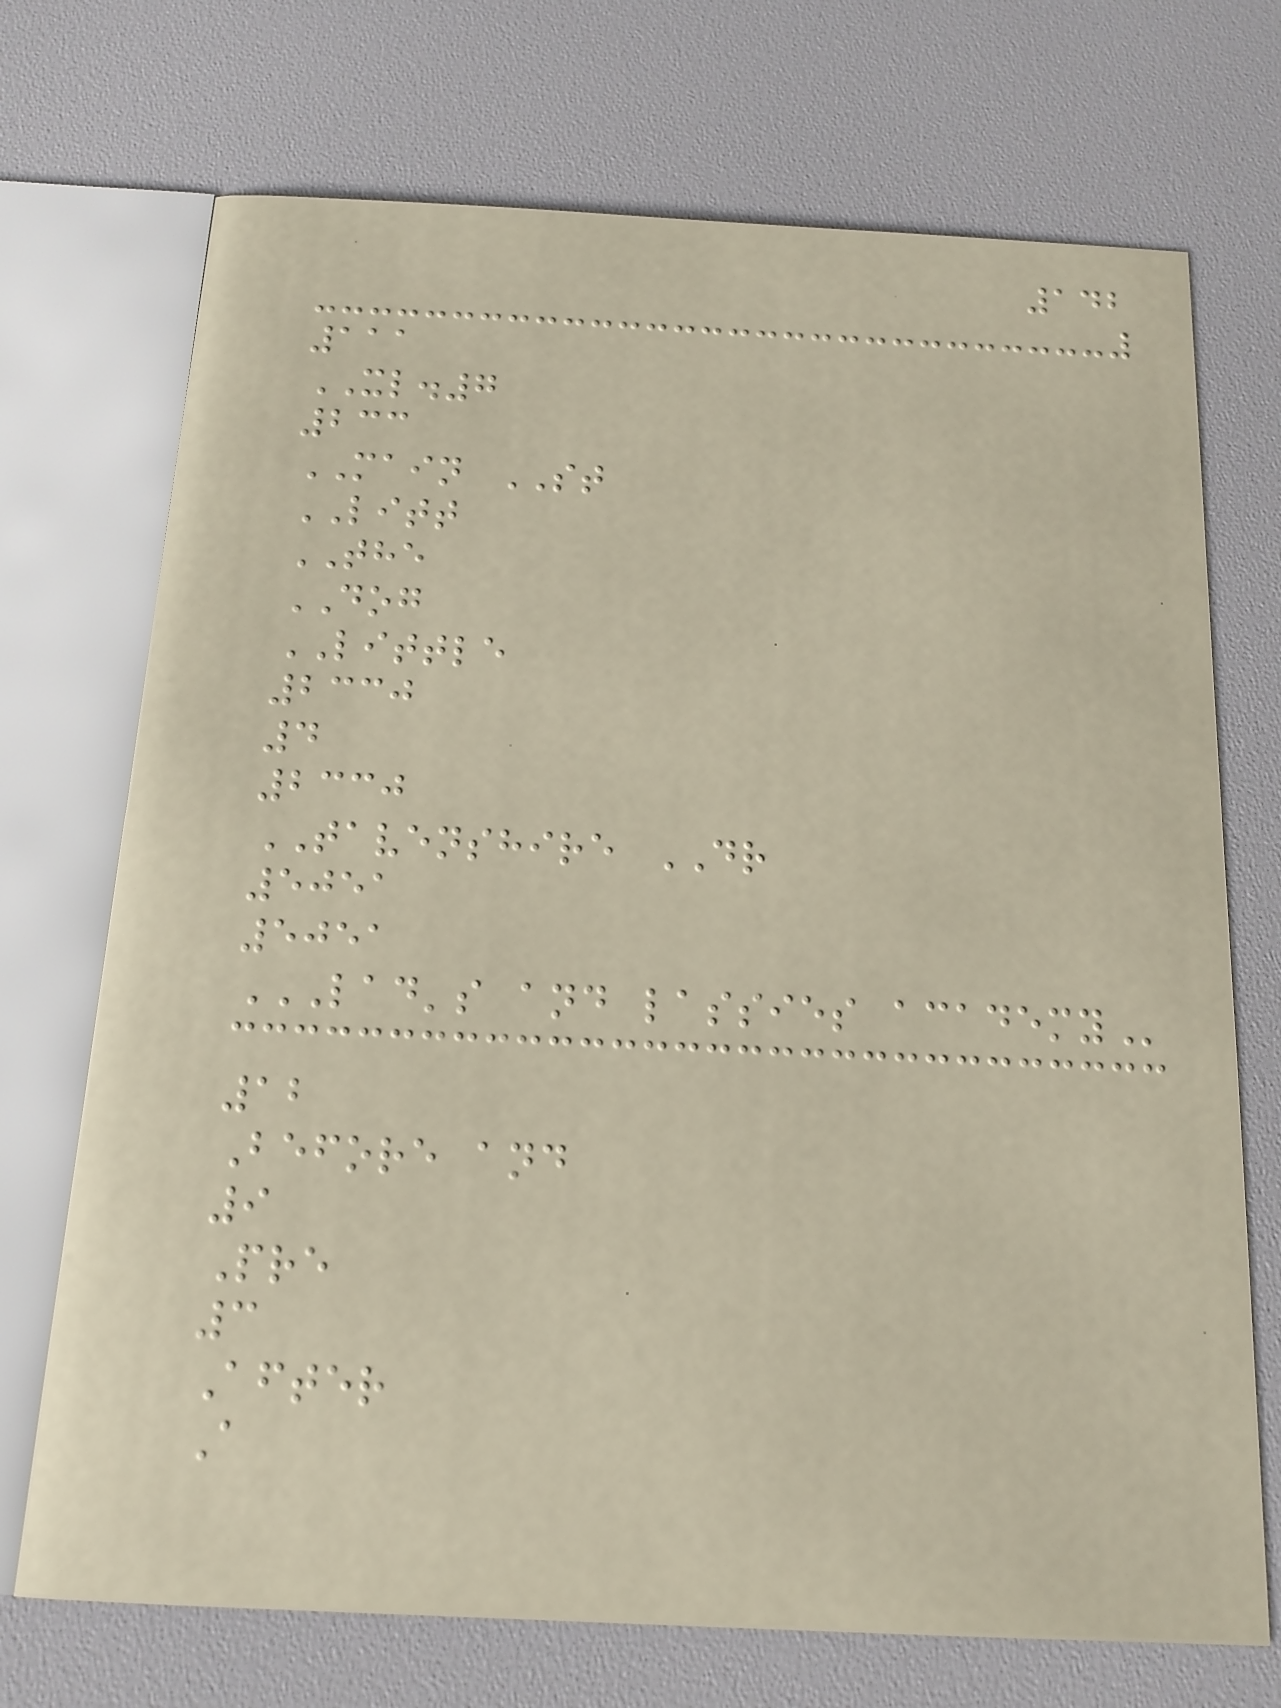142
111
XL.7
233
MAIN ST
LITT
THE
DOG
LITTLE
2330
4
2330
TAVENSHIRE DR
5051
5051
LAD'S AND LASSIES ACADEMY
12
Before and
9
Pre
3
After
A
